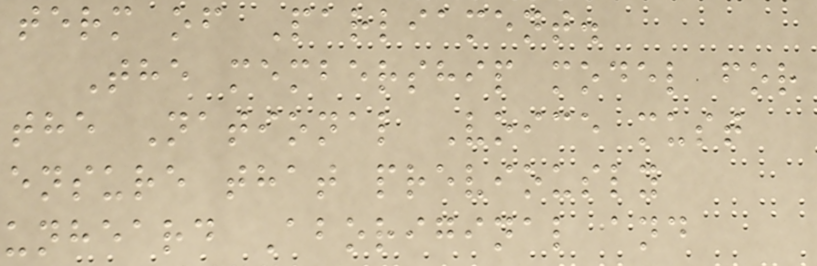term of Parliament.
The membership model for
the National Voice must
ensure that previously
unheard Aboriginal and
